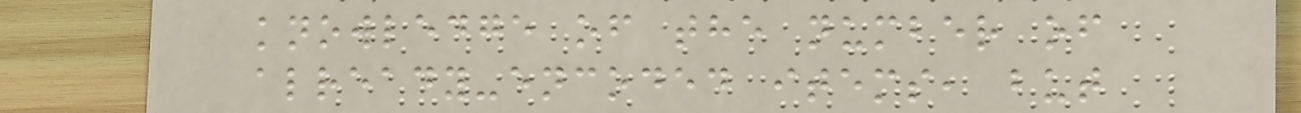knowledge of the number of
already-encoded items, but
